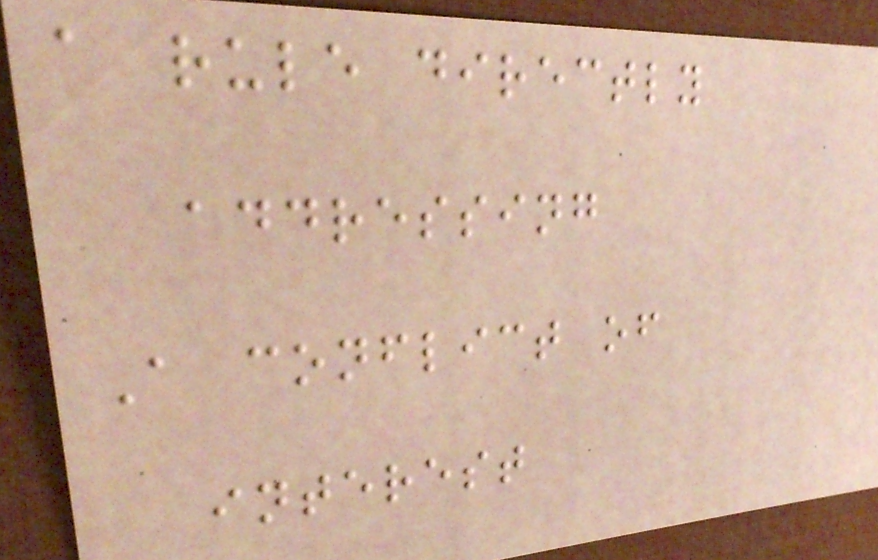a rule directly
addressing
A conflict of
interest
